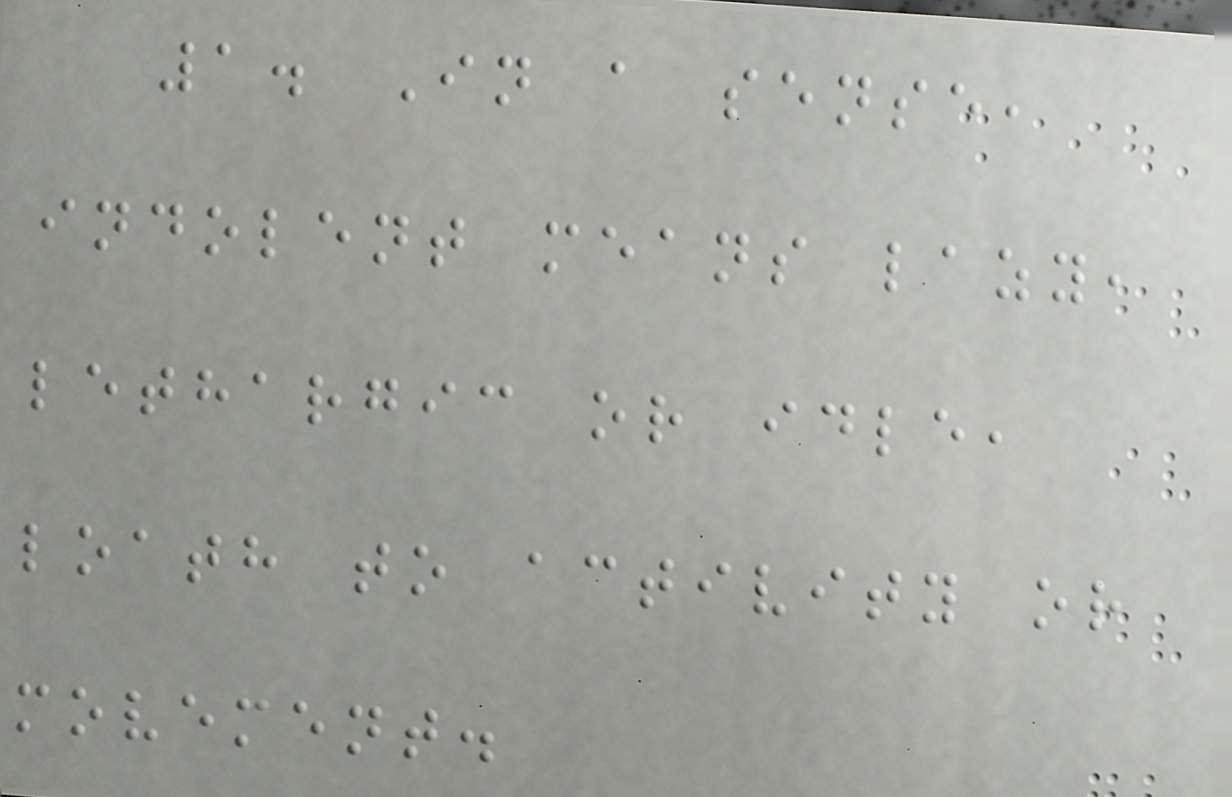1. In a sense,
indolent means lazy,
lethargic or idle,
loath to activity or
movement.
